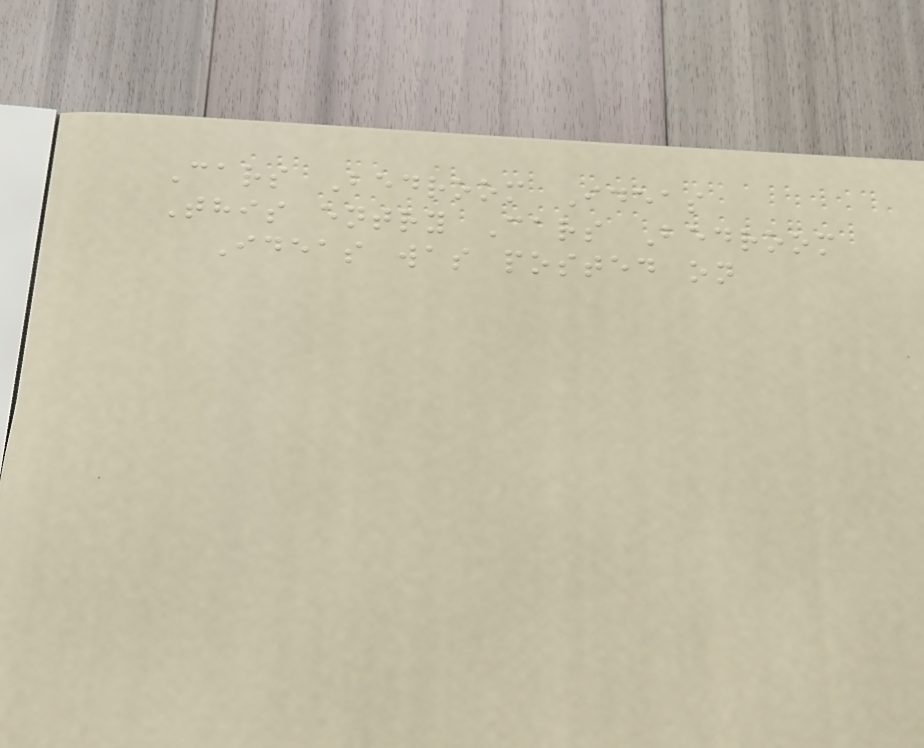Cars Bedroom Ideas
This entry Cars Bedroom
Ideas was posted on
